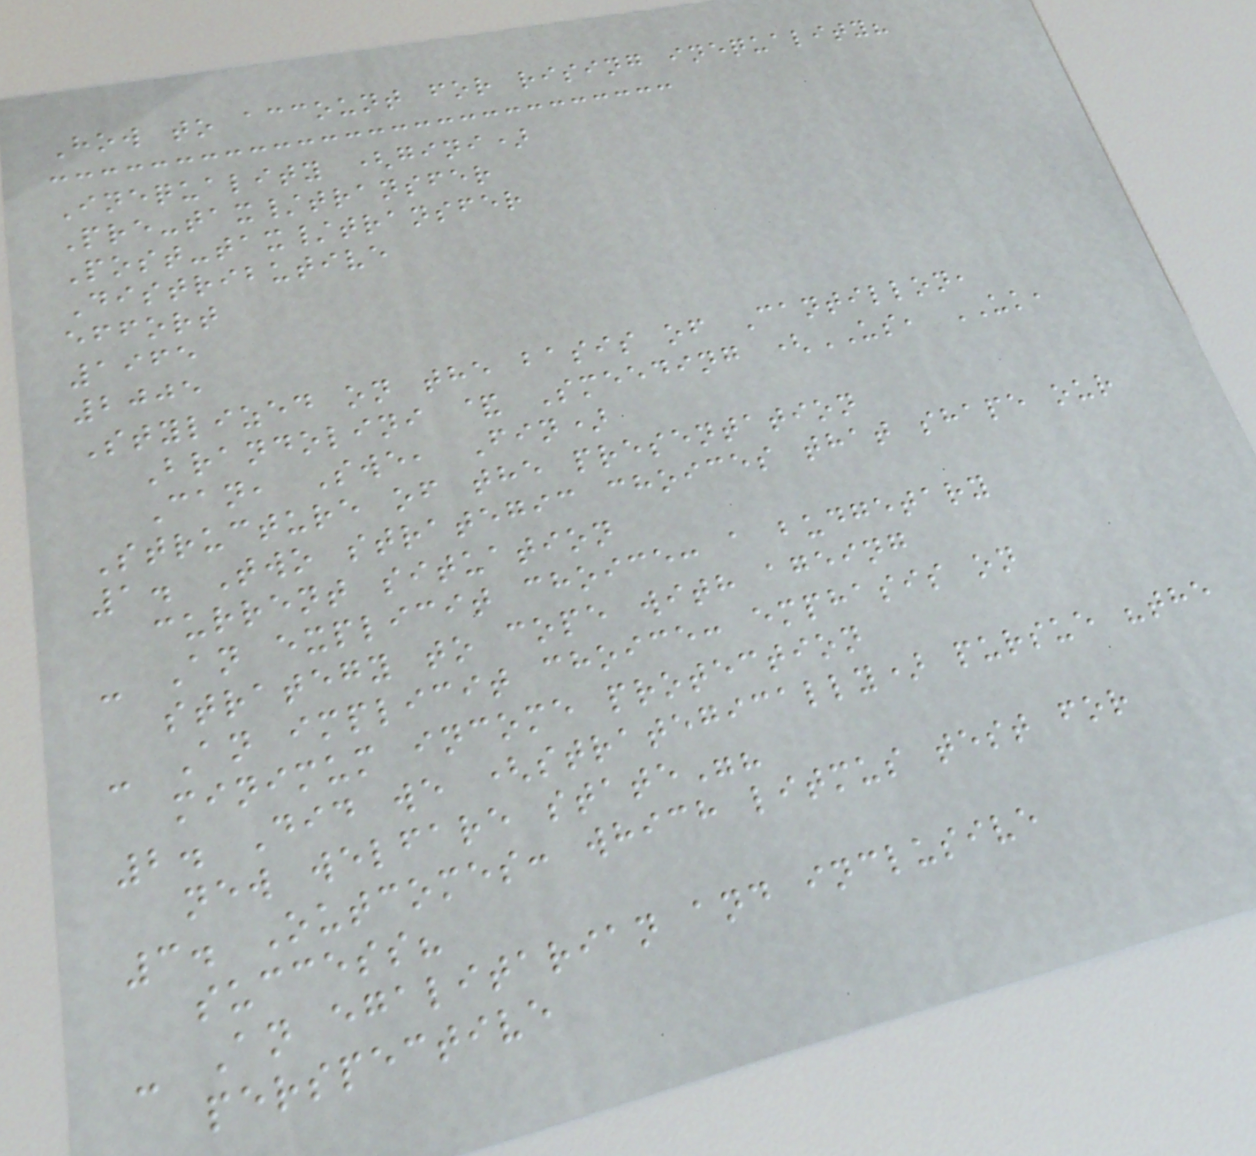How to account for rising inequality?
Inequality (gini)
Pre-tax/transfer
Post-tax/transfer
Distributive
effort
1965
2005
Stylized on the basis of Cantillon,
Brandolini & Smeeding (US, UK,
Can, Swe, Fin)
Structure of the presentation
1. Two strategic choices that shape our
current situation
- An explicit choice: a budgetary
strategy to cope with ageing
- An implicit choice: emphasis on
minimum income protection
2. Did we (strategically) pursue "the
new welfare state"?
3. Outcomes: which litmus test for
success?
- An egalitarian and inclusive
perspective
